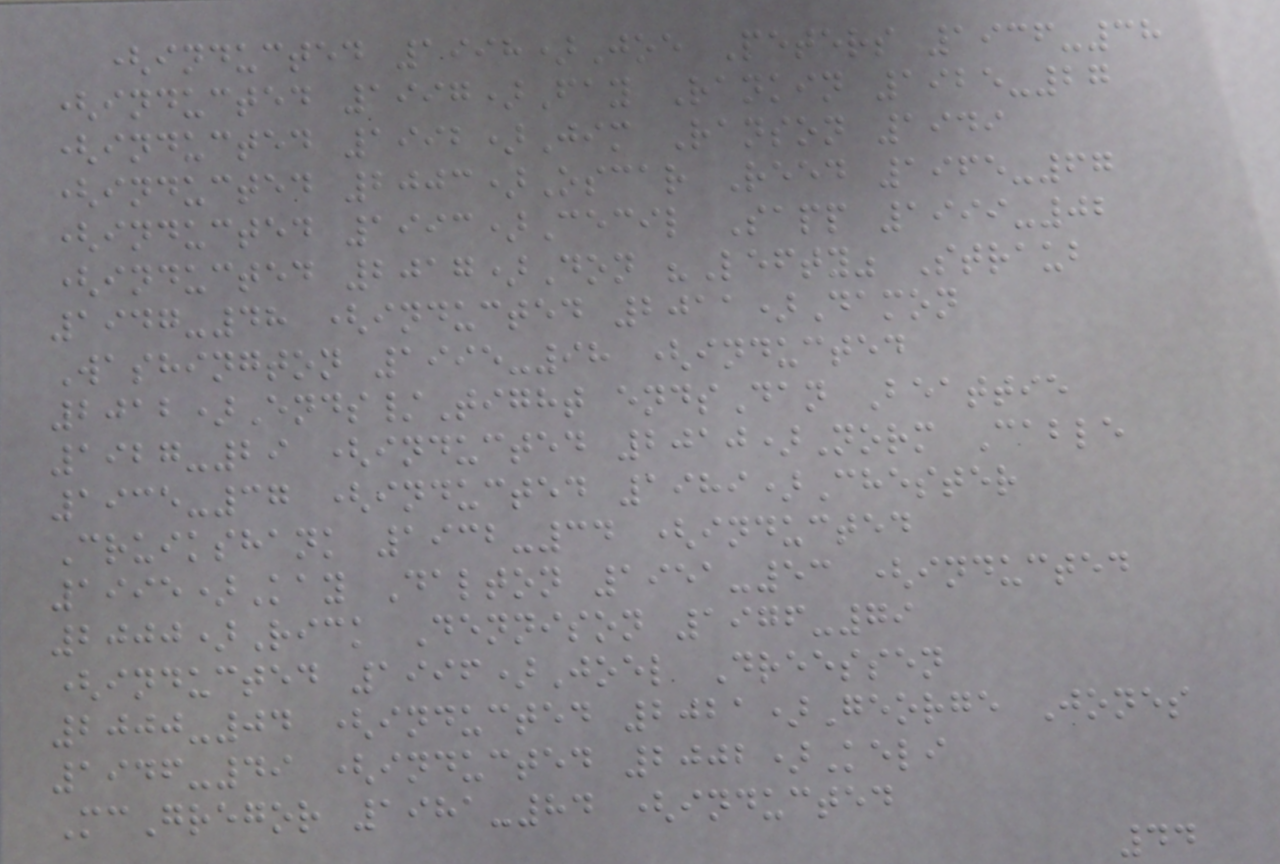(inducted 1998)Joe Peters 1936-38
(inducted 1997)Fay Rankin 1925-27
(inducted 1992)Jim Ranson 1949
(inducted 2003)Oscar Reed 1965-67
(inducted 1993)Cecil Sapp 1999-02
(inducted 2017)Don "Lefty" Straub
1947-48 (inducted 2011)Damon
Washington 1995-98 (inducted
2012)Ends/Tight endsDan Beattie
1927-29 (inducted 2010)Norm Cable
1935-37 (inducted 1989)Chester
Cruikshank 1932-34 (inducted
1995)Kay Dalton 1951-53 (inducted
2000)Rick Dennison 1976-79
(inducted 1996)Joel Dreessen
2000-04 (inducted 2021)George Jones
1946-49 (inducted 2002)Keli
McGregor 1981-84 (inducted
44
